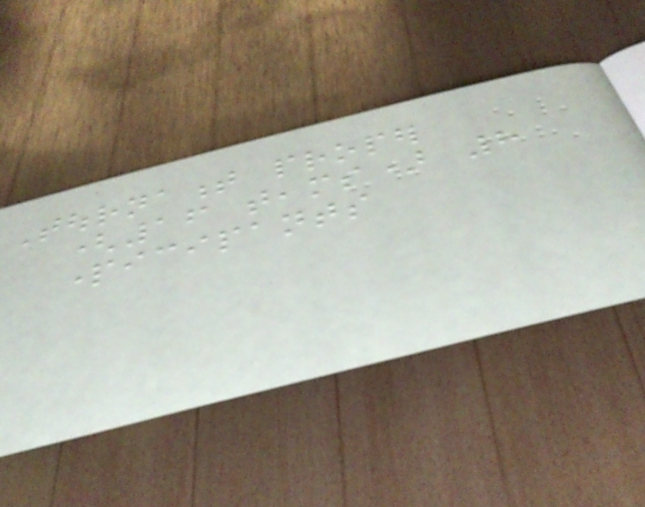Tournament proper
(16 teams) 8
participants
